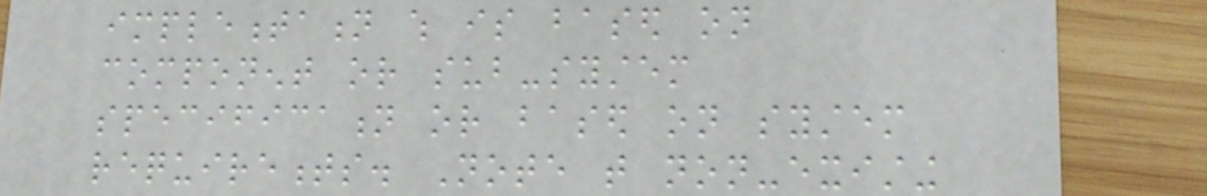implementation which is based on
component or sub-system
specification or based on system
requirements. Note that non-existing
